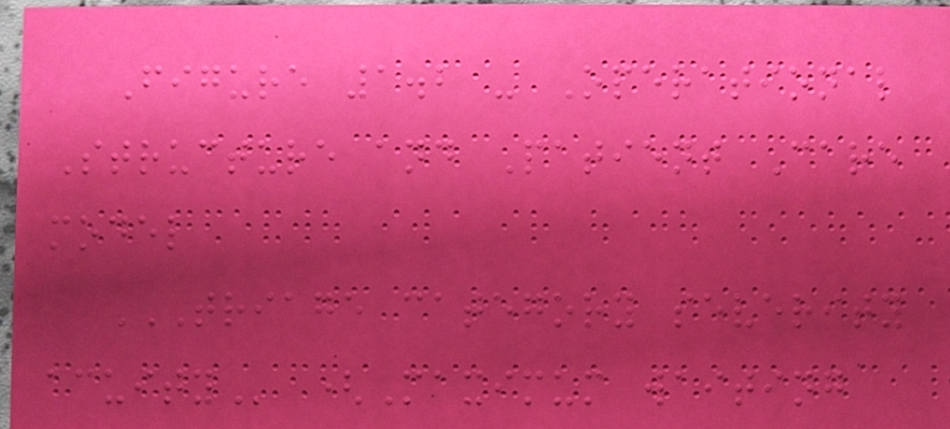Figure 1.2 - Operational
Structure and Patient Care
model
TRIAGE CATEGORY SEVERITY
ACUITY (Maximum waiting
